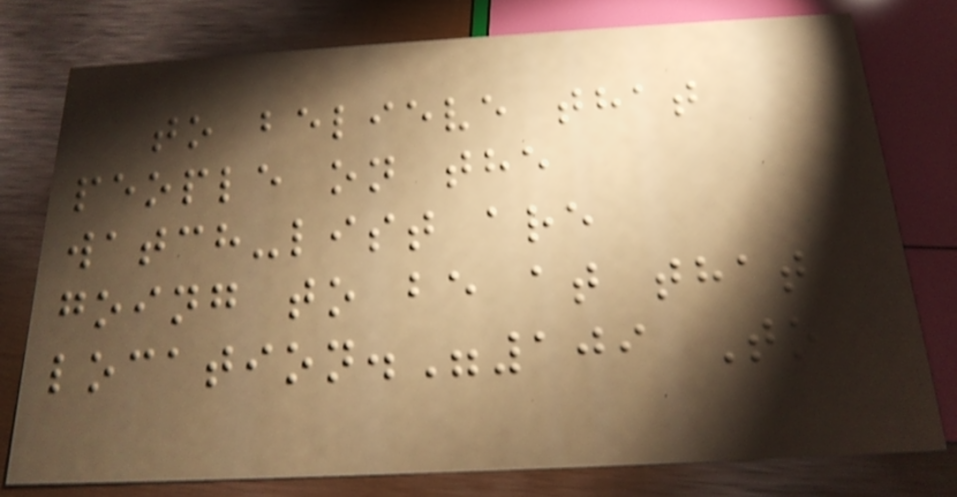to believe that
people on the
watch-list are
going to be at that
location."109 To
